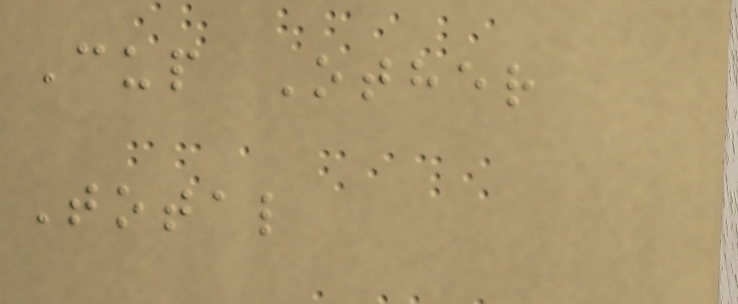Cup Other
Total
